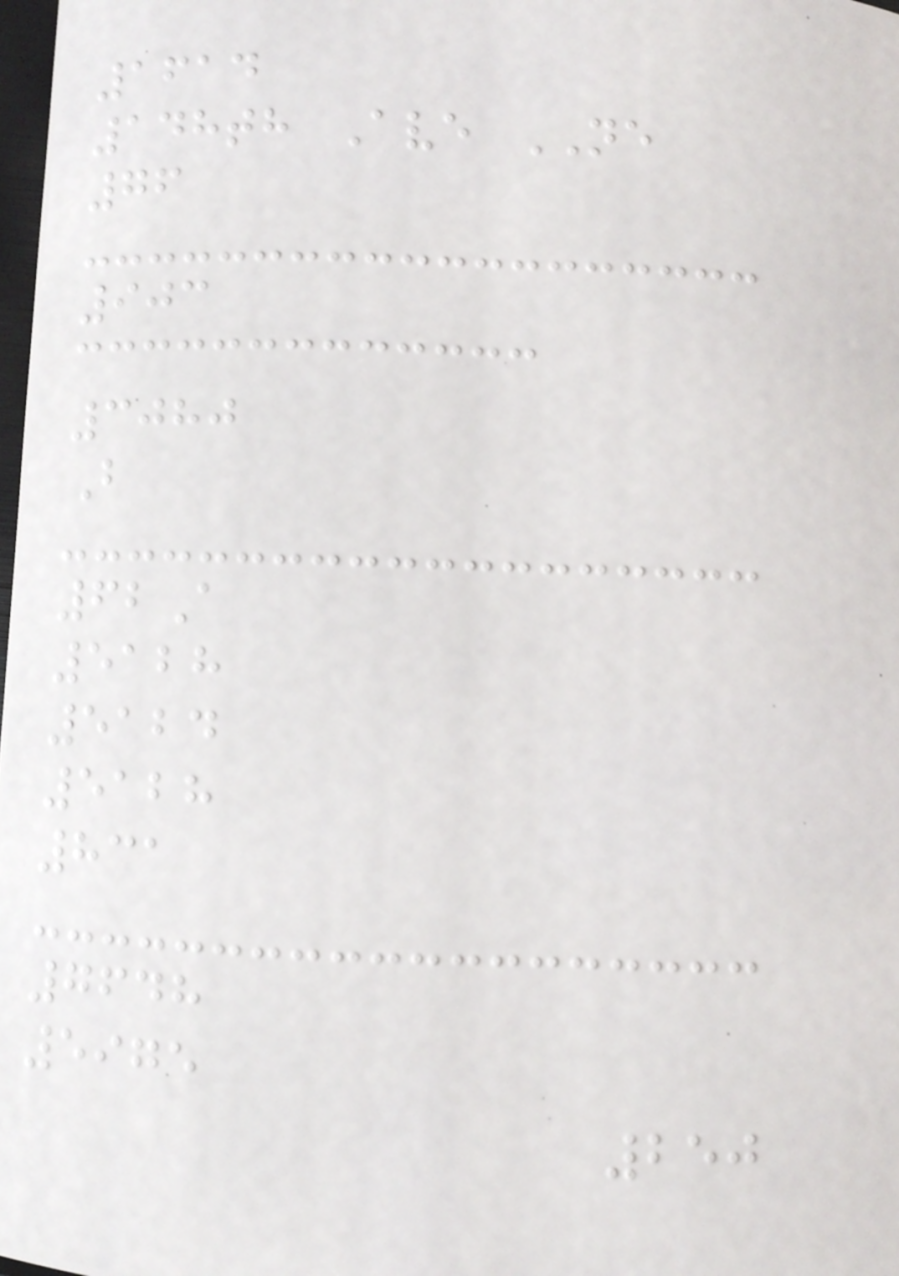1614
148th Ave NE
76
903
3080
B
62A
5128
5124
5128
831
7648
5975
250
